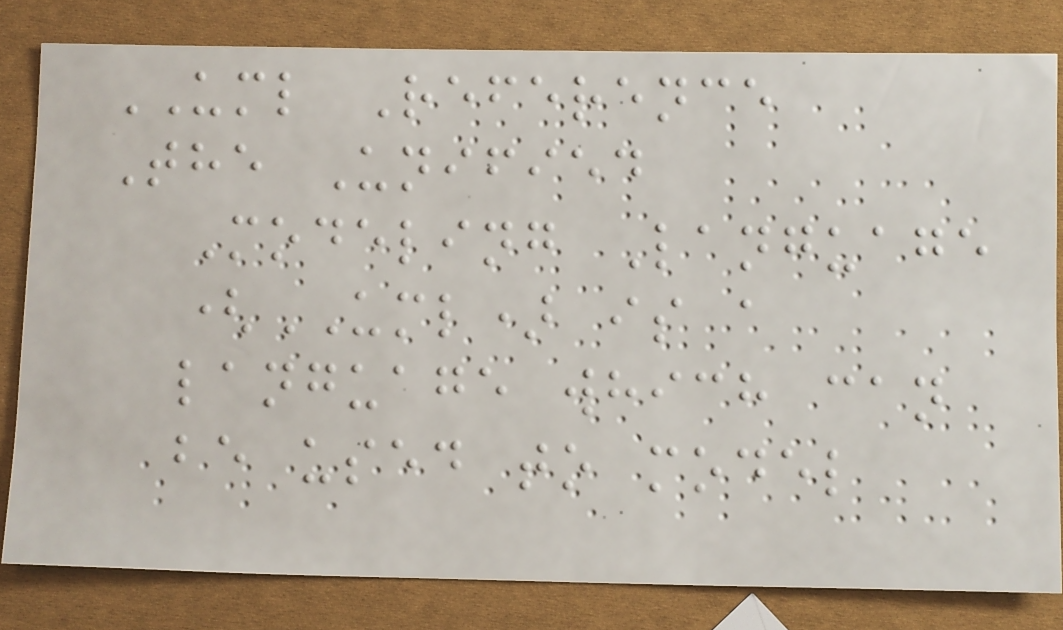UML Reference
The Unified
Modeling Language
(UML) is a
language which can
be used to model
